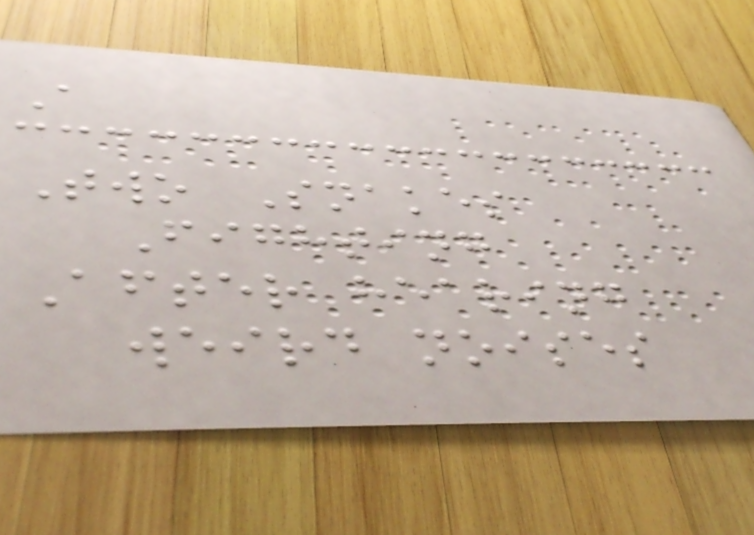A
Two Snakes
Fighting
After hearing
weird noises
